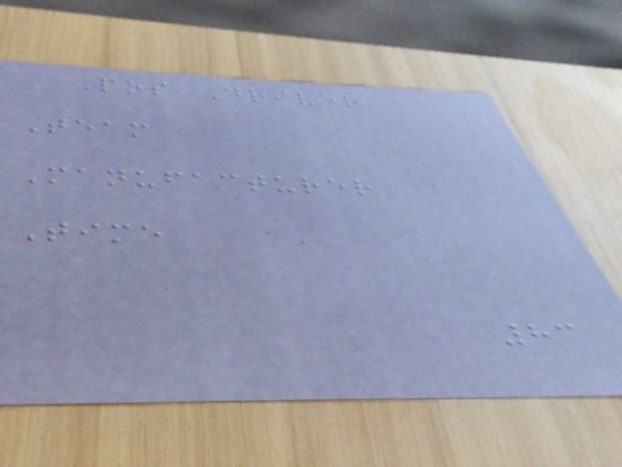Pos Driver
Team
Manufacturer
Time
83
